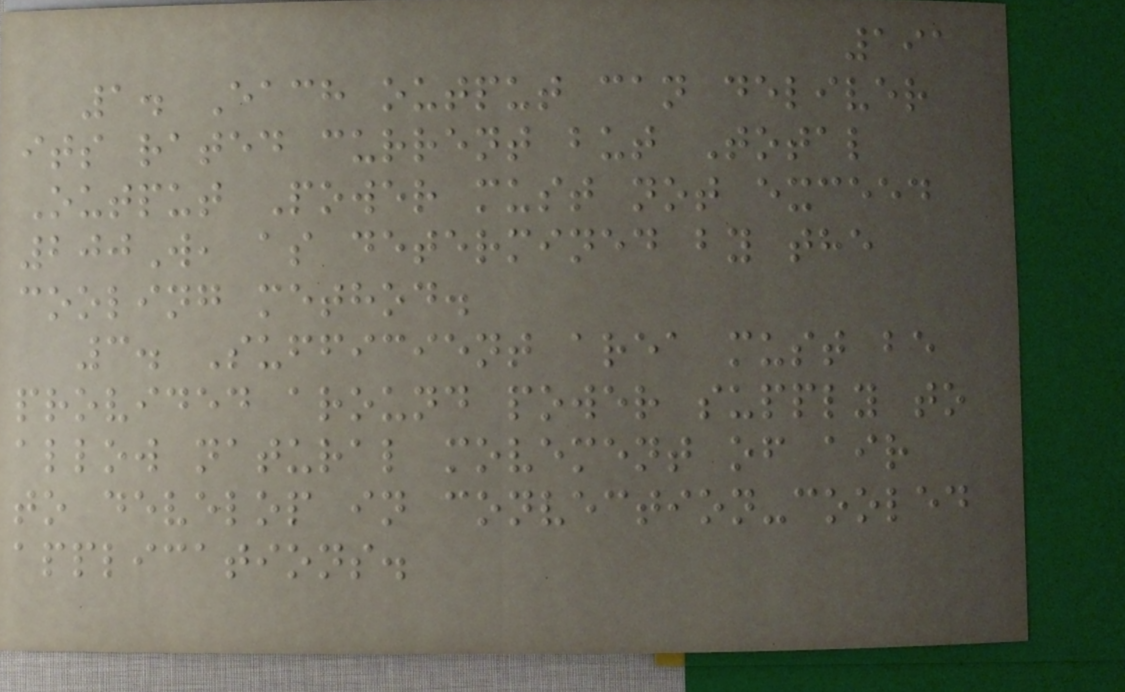191
1. Each output can deliver
its rated current but Total
Output Power must not exceed
200W, as determined by the
cooling method.
3. Sufficient area must be
provided around power supply to
allow natural movement of air
to develop in convection-cooled
applications.
